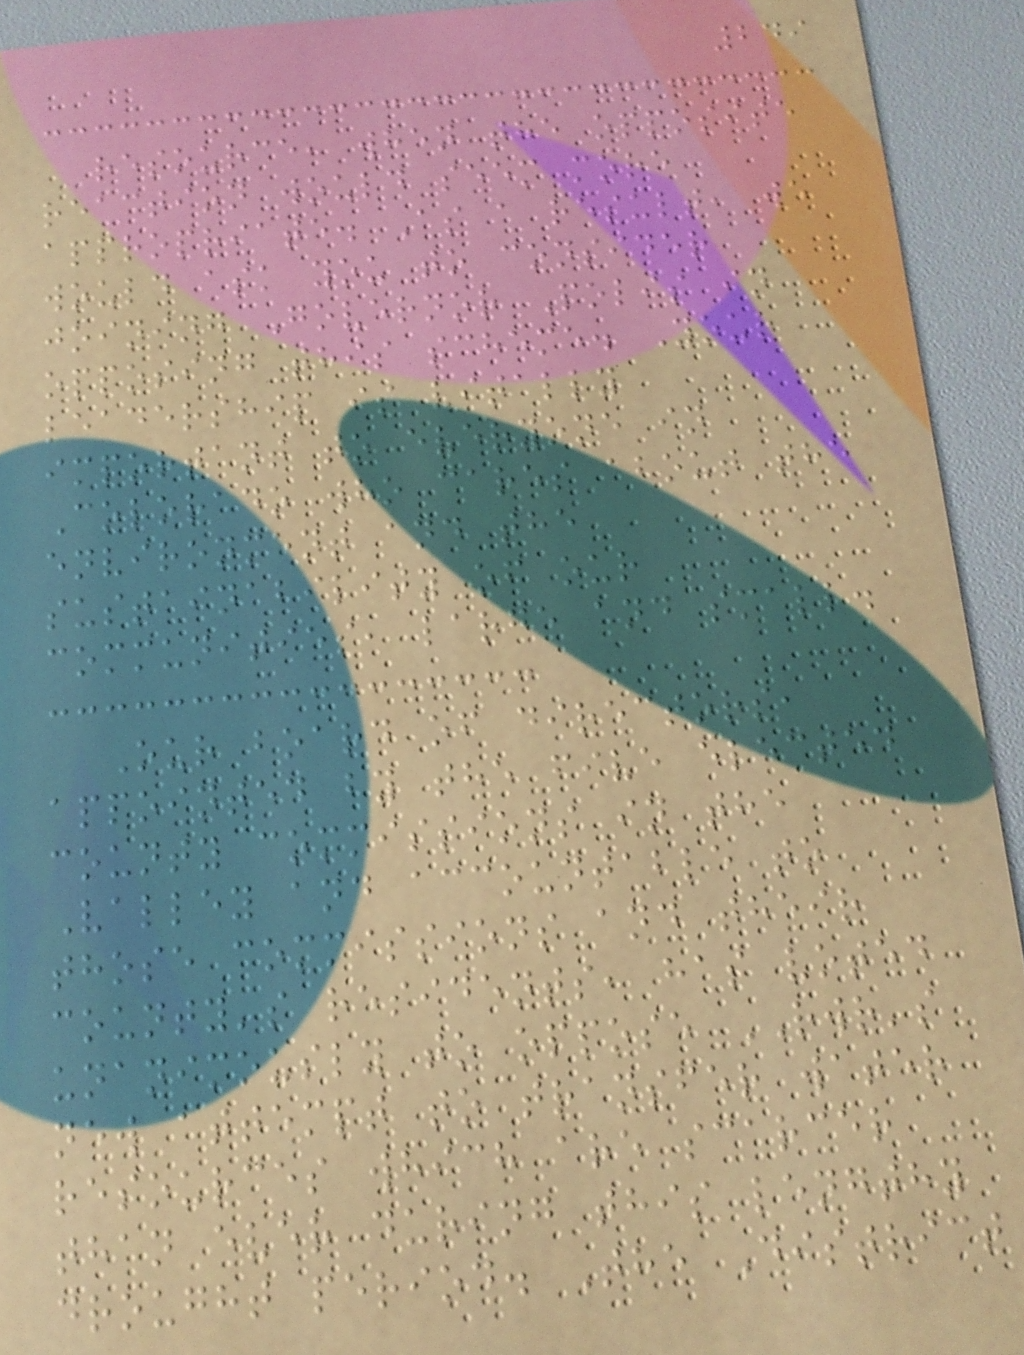249
resource, when the opposite
reaction would seem more
appropriate. As a result, we
would ask you to consider
joining Governor Polis in
opposing this scheme. Your
leadership is vitally
important to everyone in
Colorado who cares about the
environment and the
sustainability of our
communities, large and small.
Our board of directors,
appointed by the five elected
county commissions in the
Valley and accountable to
those commissions and their
county's residents, has voted
unanimously to oppose RWR's
new attempt to transfer water
resources which are scarcer
than ever during this lengthy
drought period. The District
